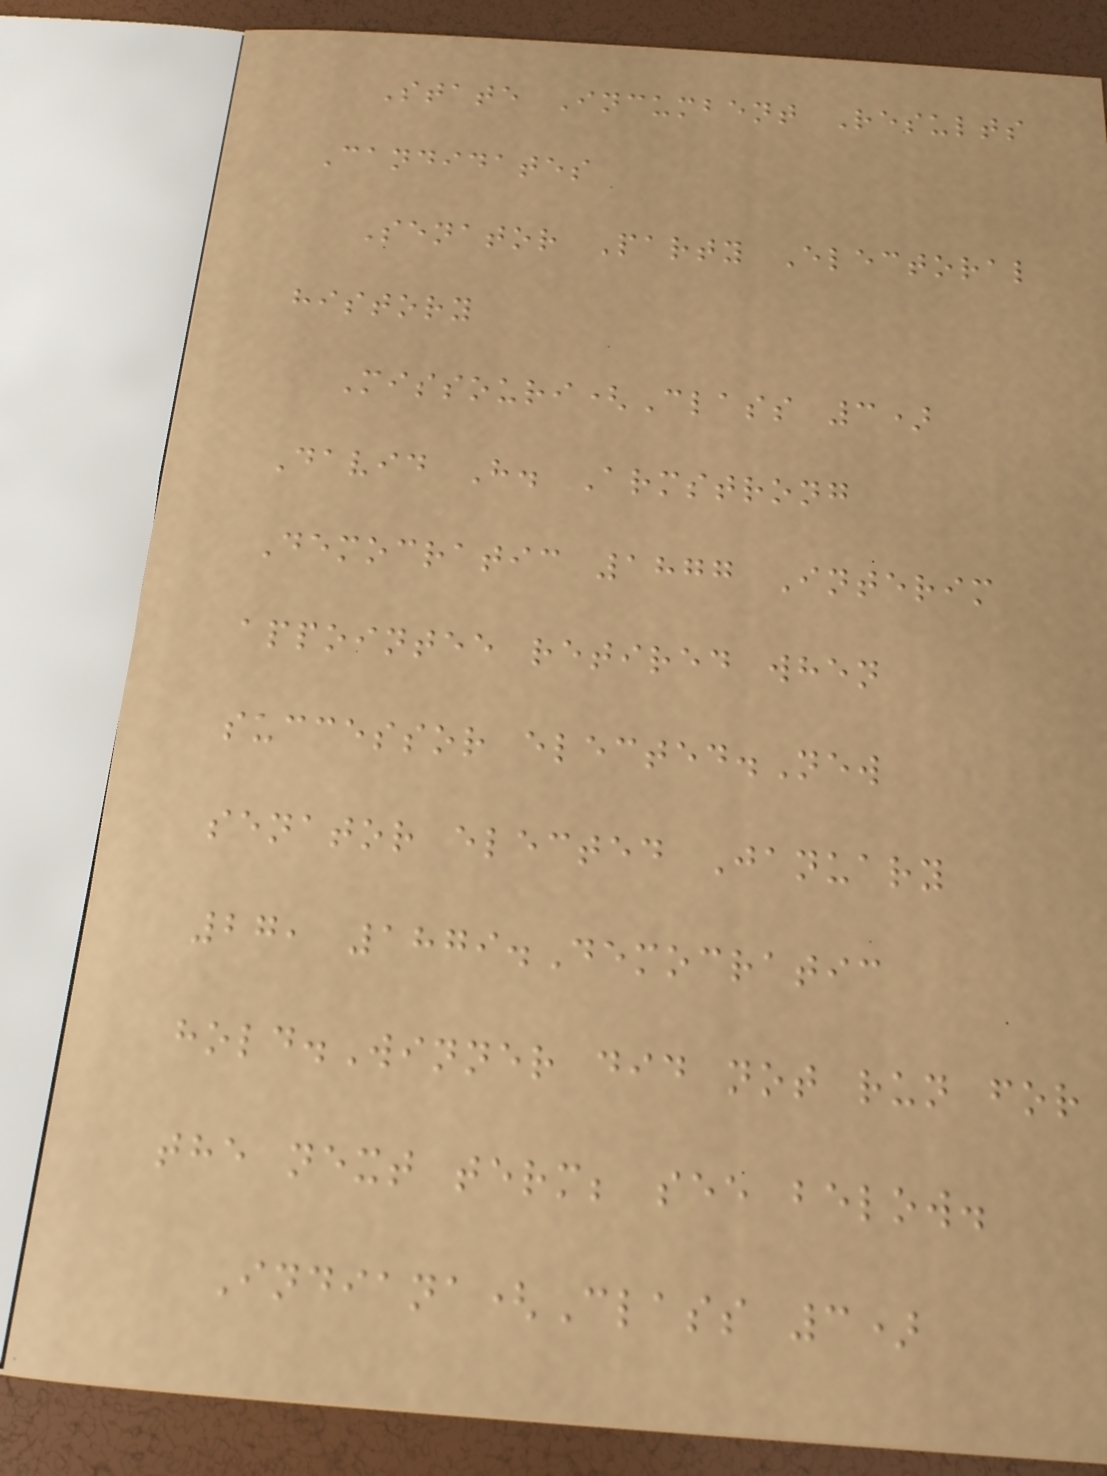State Incumbent Results
Candidates
Senator Party Electoral
history
Missouri(Class 3)
David H. Armstrong
Democratic 1877 Interim
appointee retired when
successor elected.New
senator elected January
27, 1879.Democratic
hold.Winner did not run for
the next term; see below.
Indiana(Class 3)
